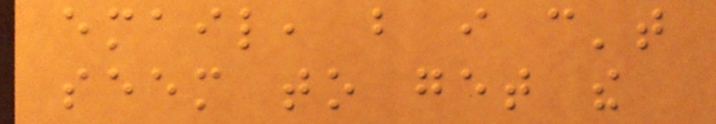email, but i can't
seem to get the
